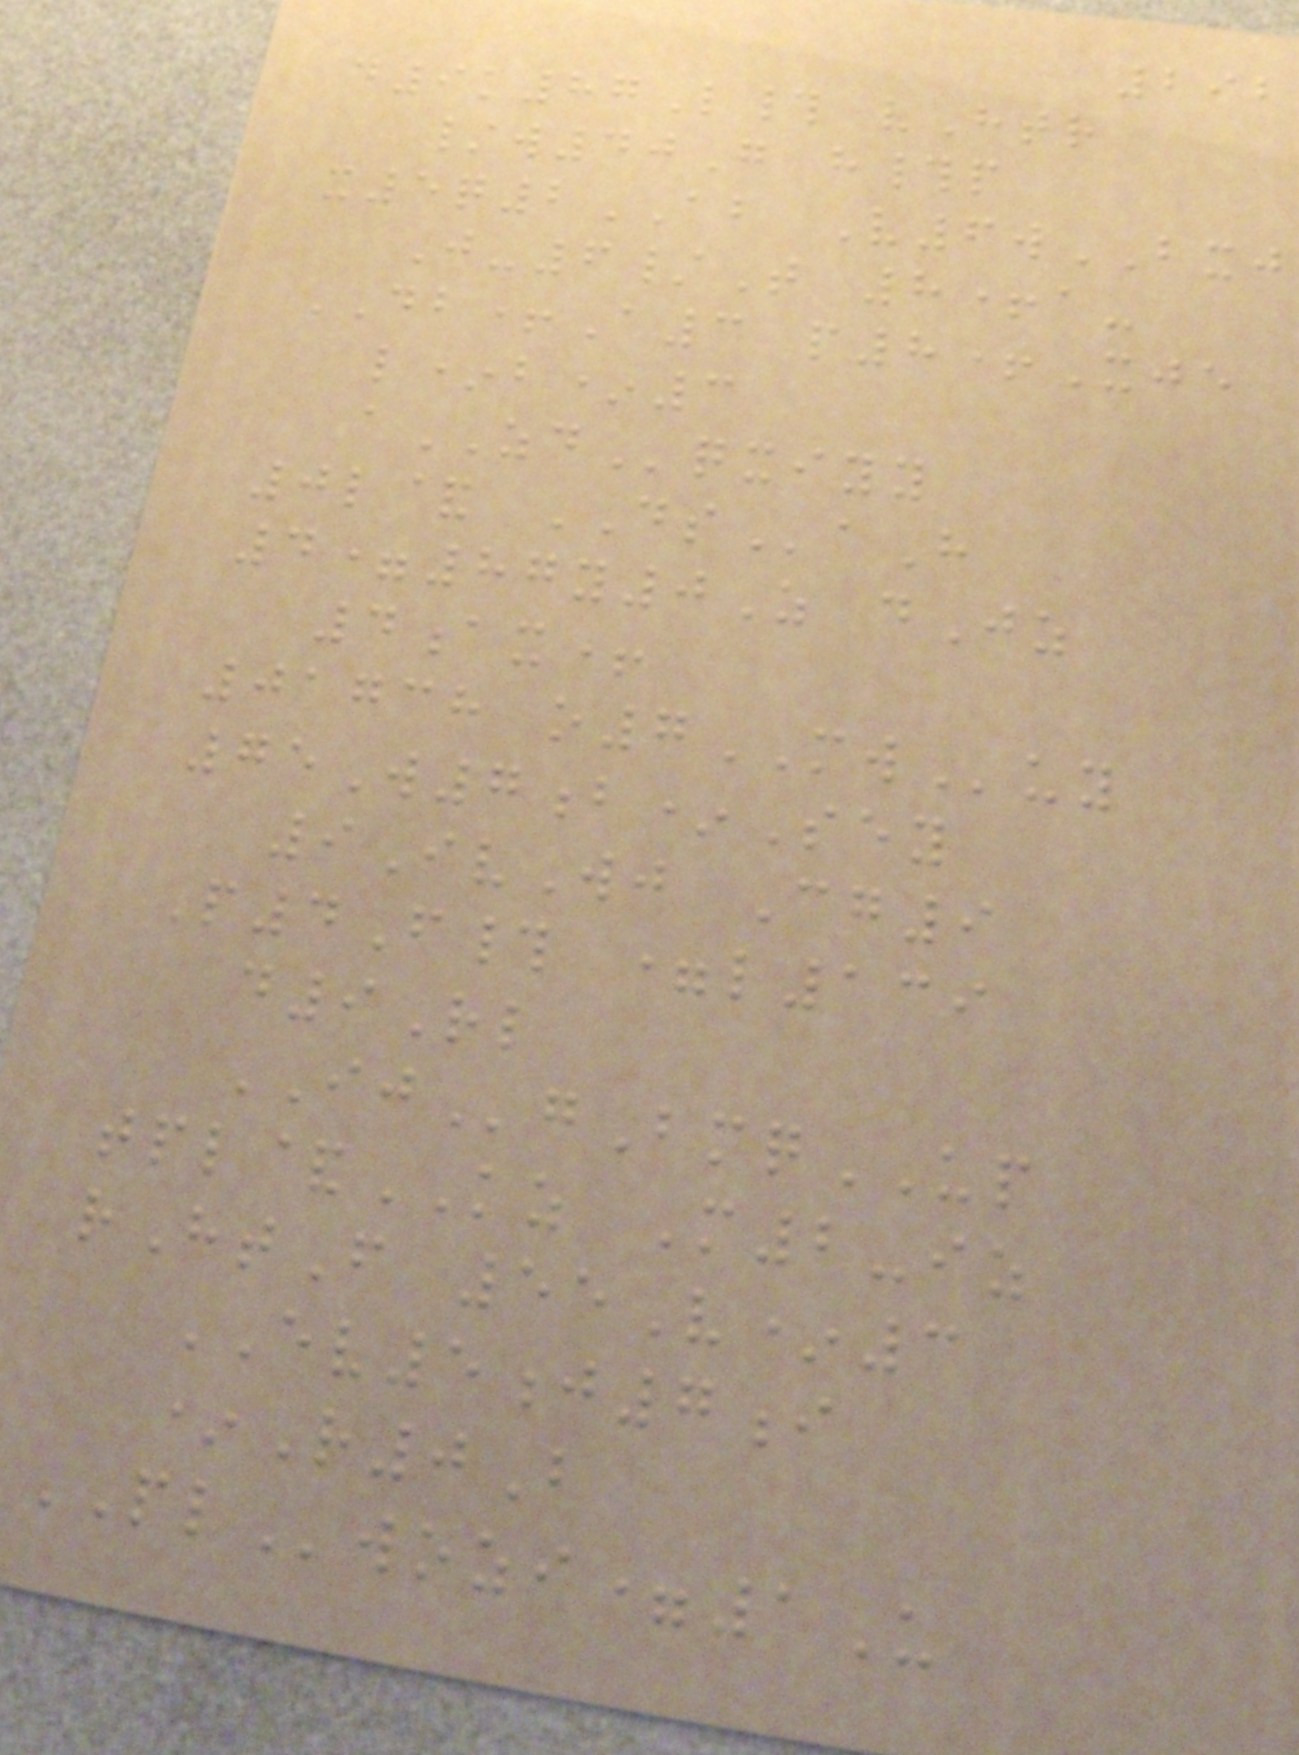292
d9k87L# vHtr
/w40G h#p
x5q2AB V6wBXJ
J-6/T 8+a-
DB+A3 p8+Xje
l*b*3
aZDqxiyy
0l& DSaH
4=87y0Z dJz
4ax+
01738 o7MWuy
75W7b*Sey
9IvWj Cg9
P4F# =l139
d9Rl
IJgBmqUP
tpl&KZ M2-iz
rHtF 55V*3
EV5j7i
*R0B
PLwozi=1U
